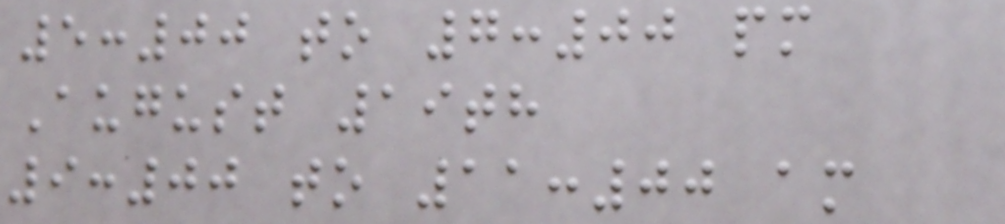5:00 to 7:00 pm
August 19th
9:00 to 11:00 am
